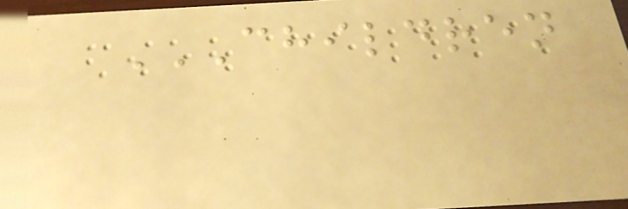CHILDREN
